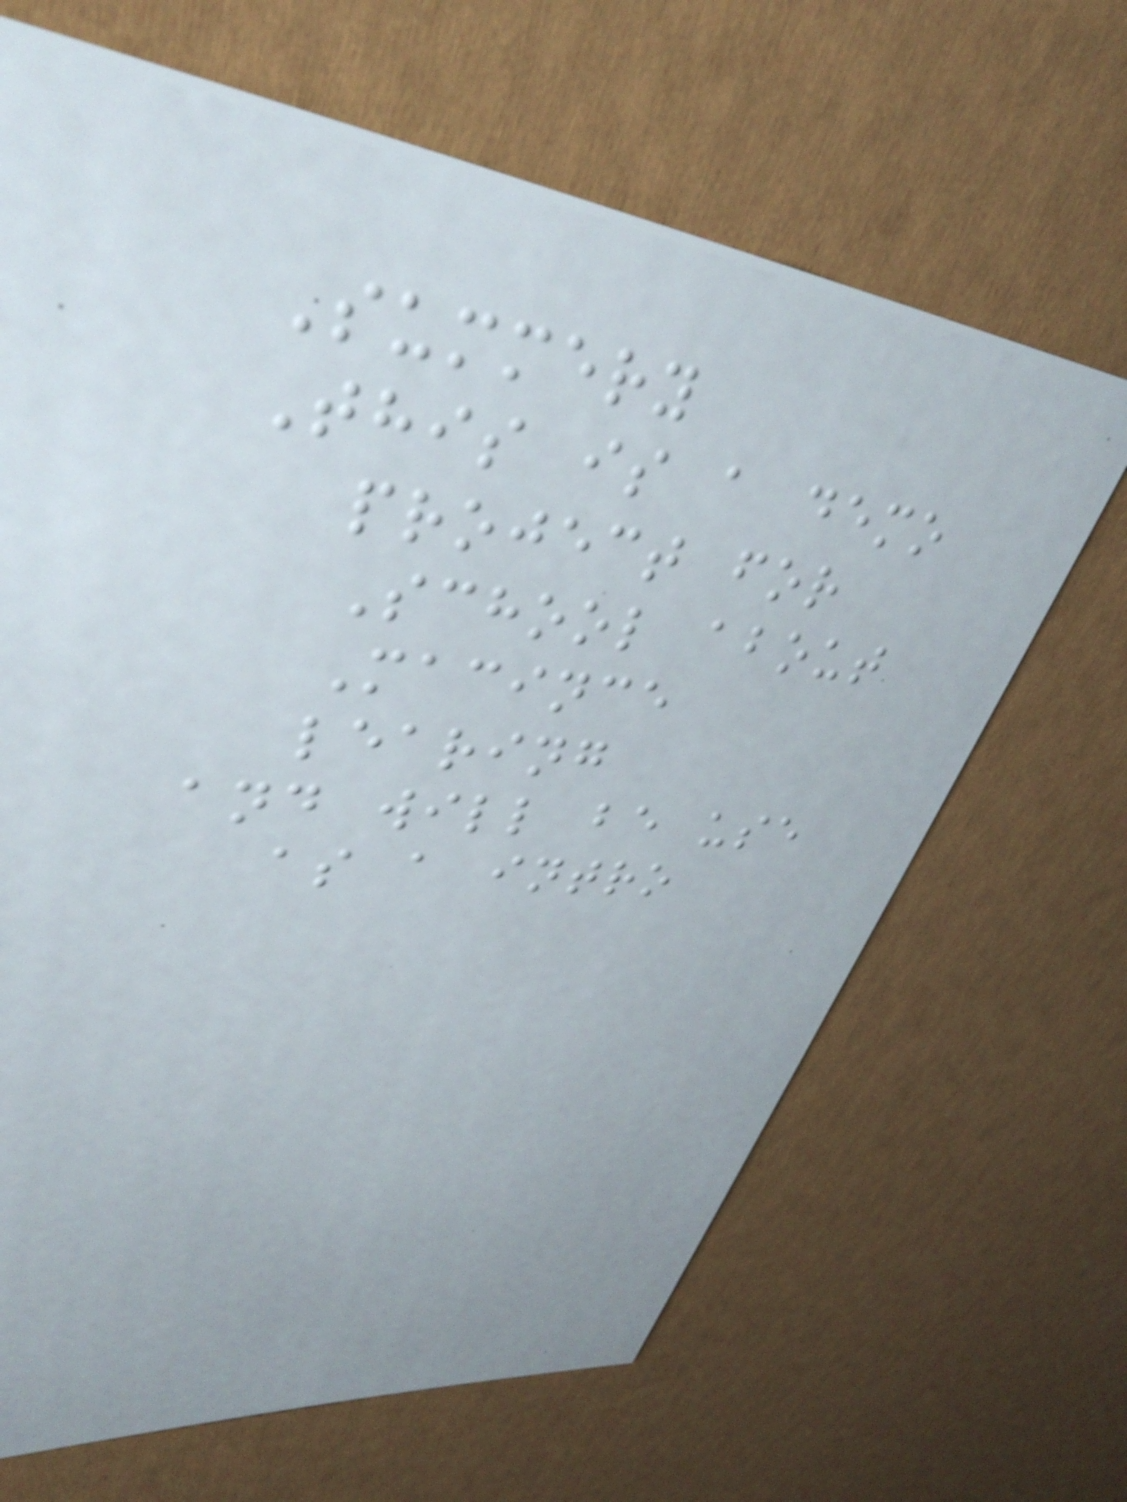Summery
This is a demo
project for
School about
Macince
learing
and will be use
as a intro
